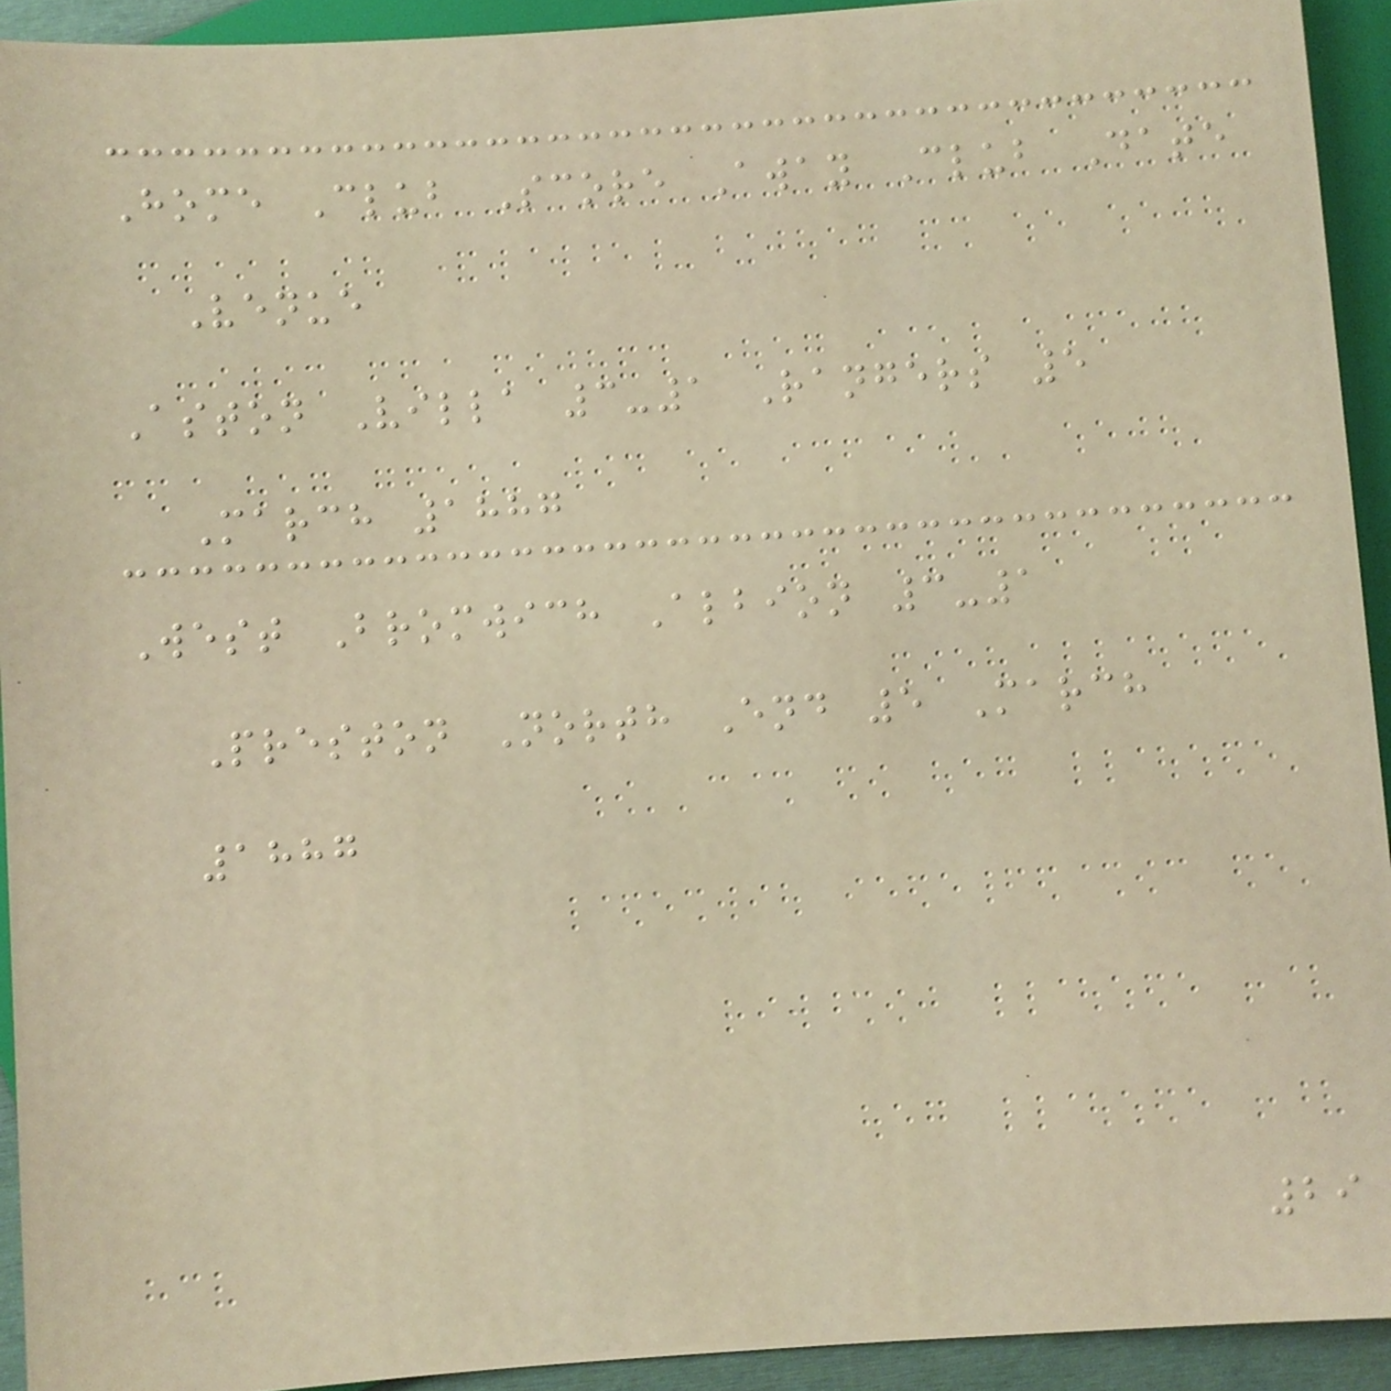Home Club Score Away Club Date
Venue
Aston Villa 3-1 Rangers 5
March 1887
West Bromwich Albion 3-1
Preston North End 5 March
1887
29
